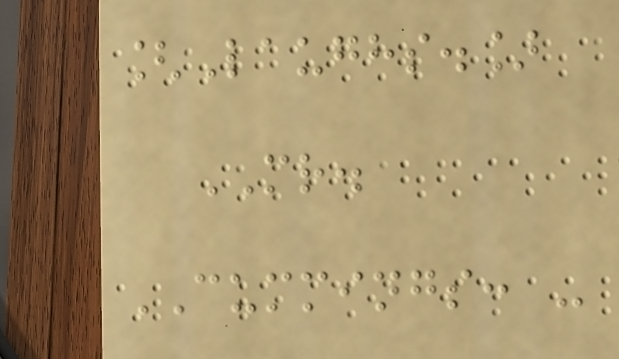[Laughs.]
MR.
CUMMINGS: -
